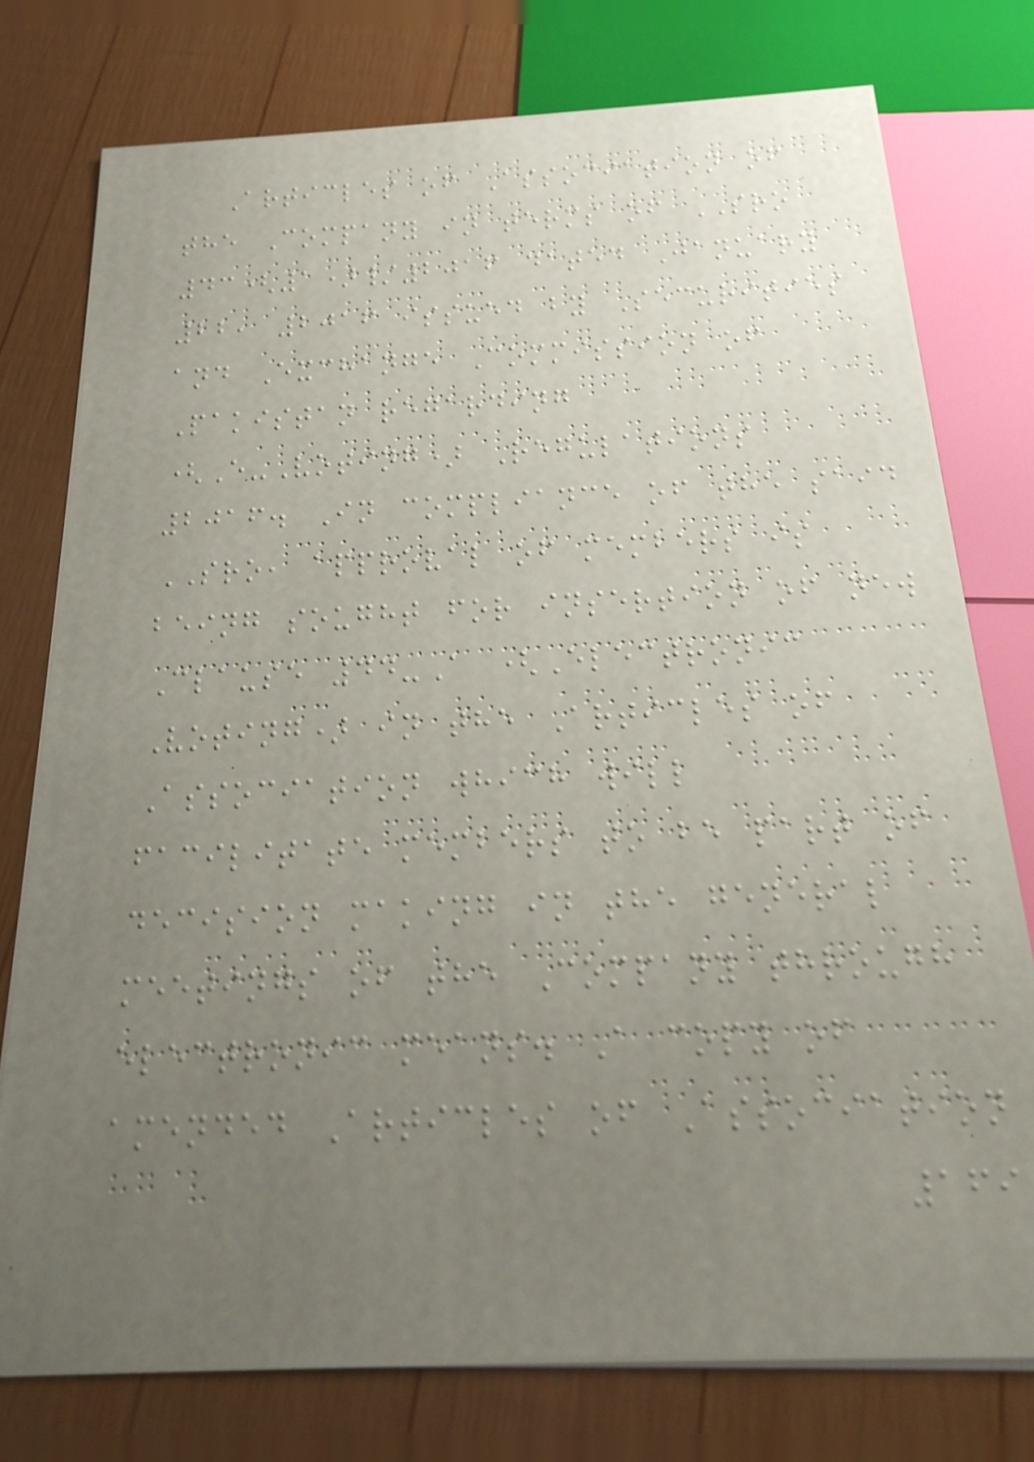Articles of Association of
the Company in terms of SRO
43(1)/2016 dated January
22, 2016 issued by Securities
and Exchange Commission of
Pakistan regarding
(E-Voting) Regulations
2016. In compliance of the said
SRO, approval of members is
being sought for insertion of new
Clause 44-A (Electronic
Voting) in the Articles of
Association which will
facilitate members to be part of
decision making in the general
meetings of the Company through
electronic means. A copy of
amended Articles of Association
169
